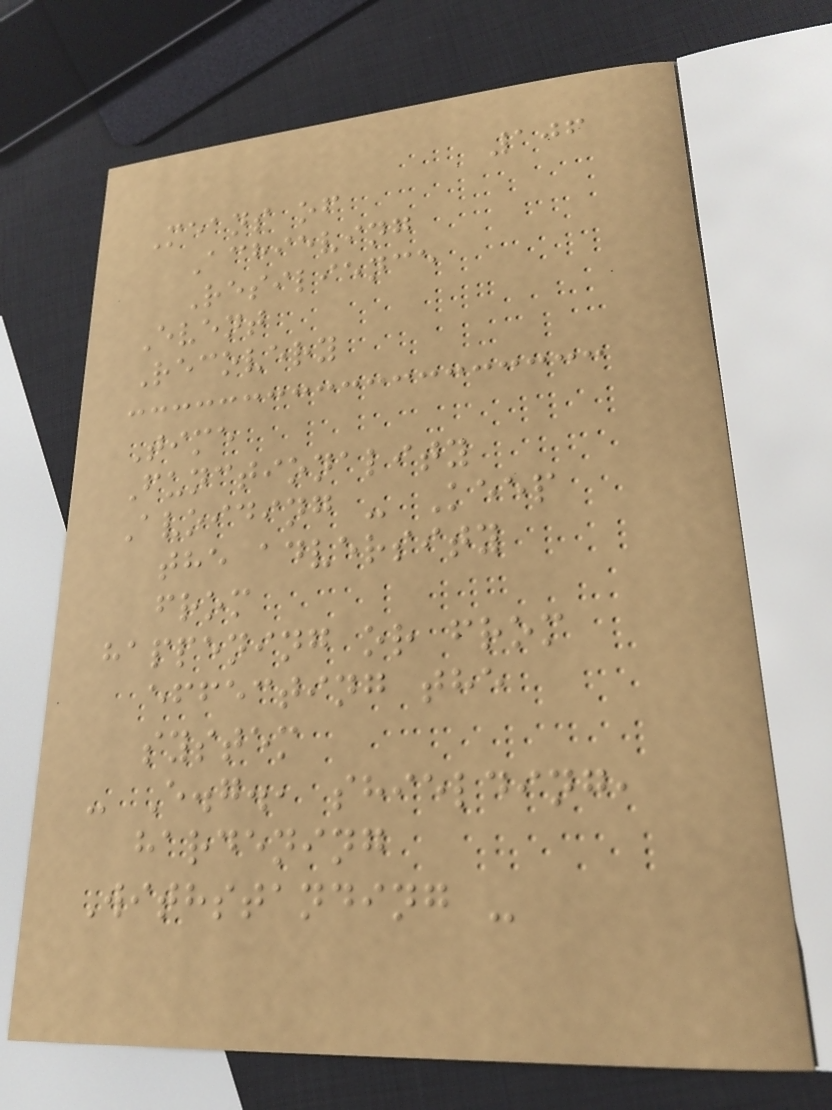106
Means of
Achieving
Resilience
Event
Recovery
Time
Functionality
Avoiding - Keep
the adversity
from
happening or from
effecting the
system
- E.g., shielding,
hardening
Withstanding -
